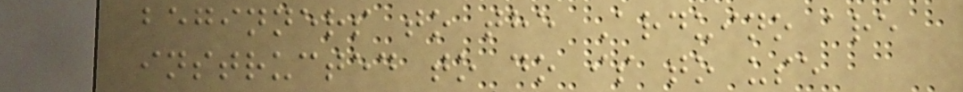beginners to the Arduino are
instructed to do is to use
